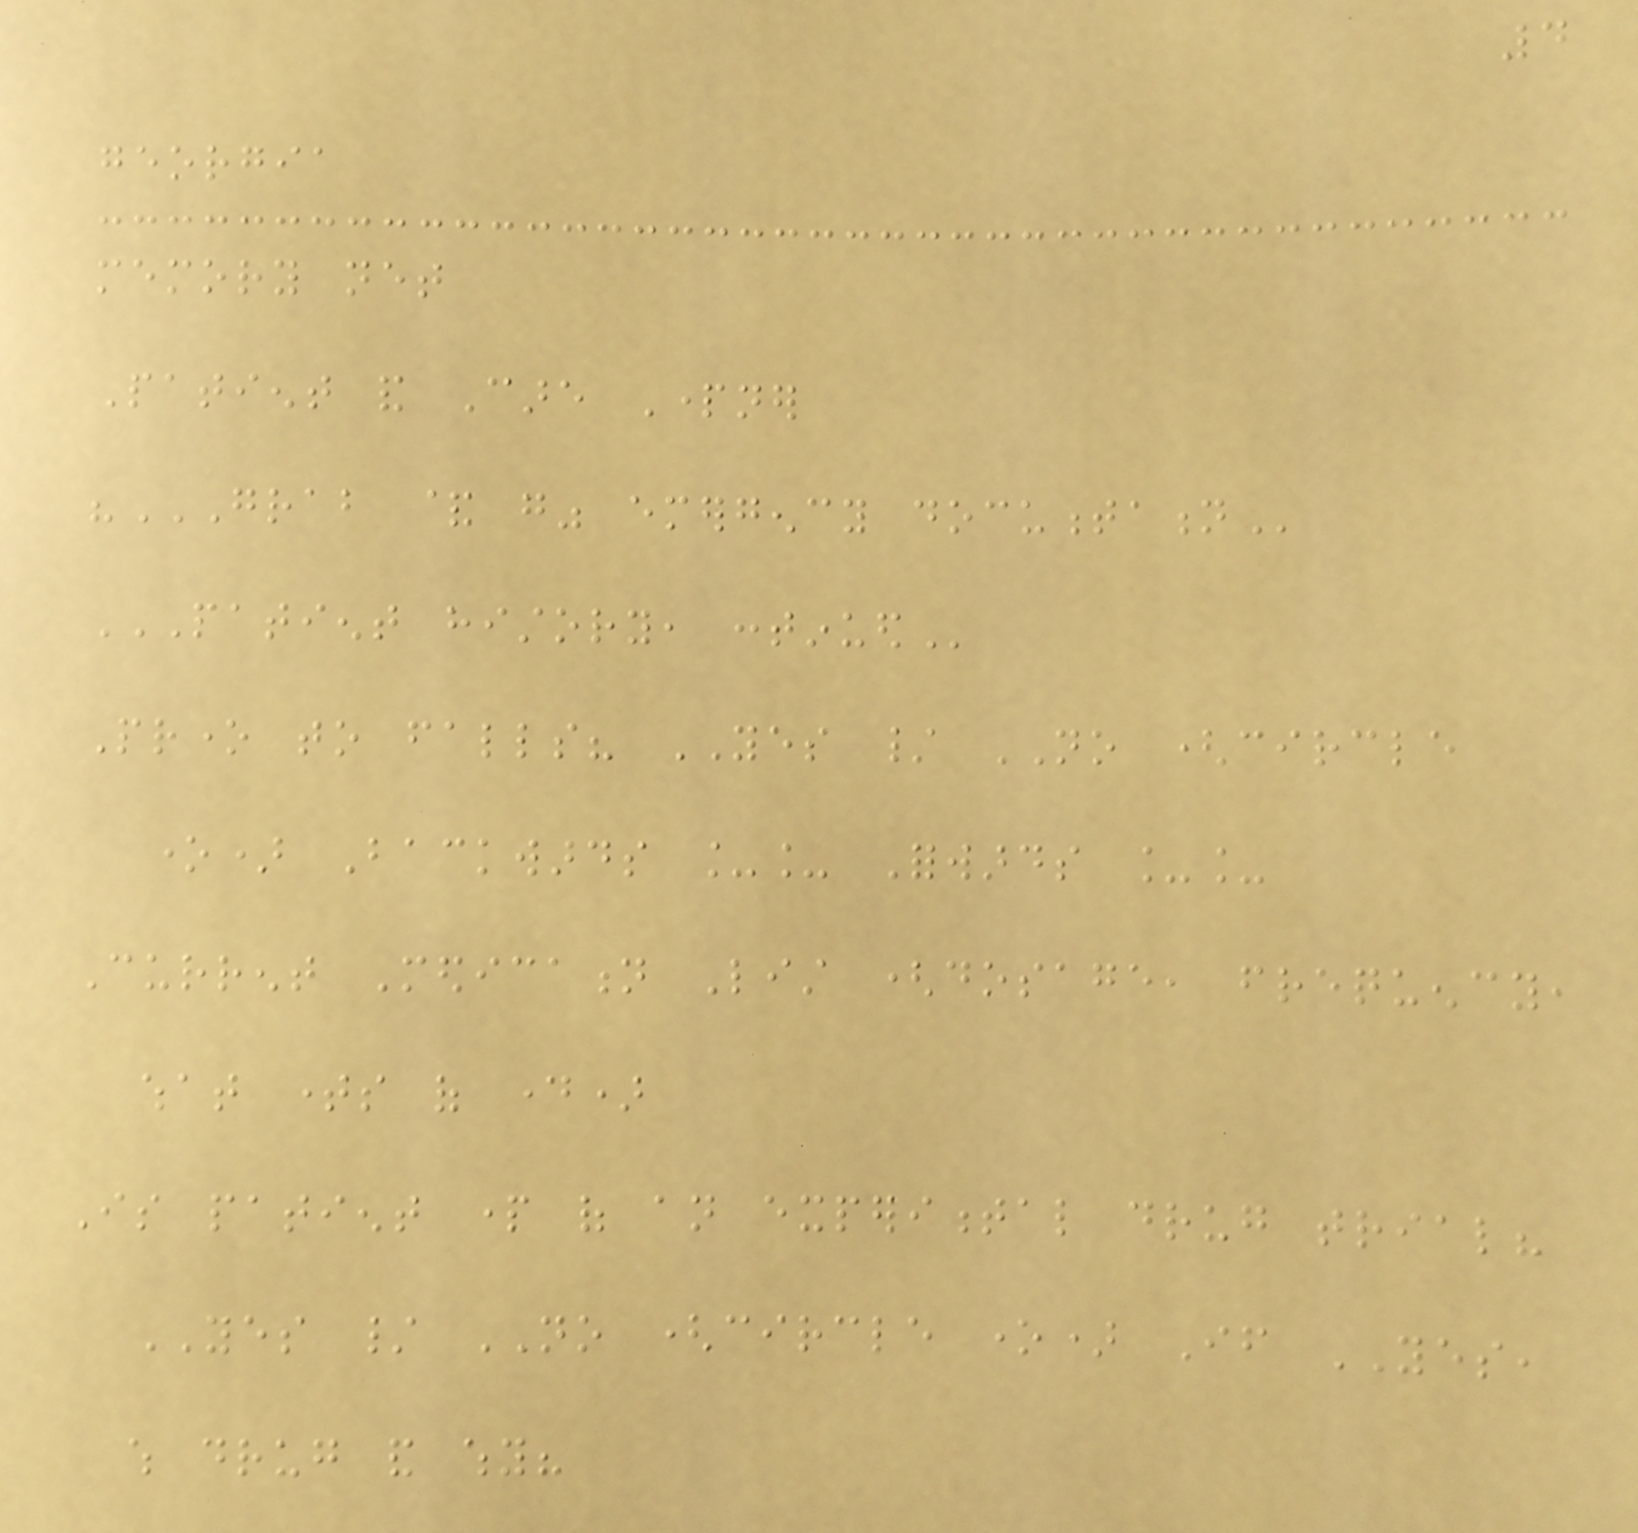4
georgia
memory net
Patient and Care Partner
"GRAB & GO" EMERGENCY DOCUMENTATION
PATIENT HISTORY, CONTINUED
Prone to falls? YES / NO (circle
one) Backwards __ Forwards __
Current Medication List (dosage, frequency,
what times of day)
Is patient part of an experimental drug trial?
YES / NO (circle one) If YES,
which drug and why?
